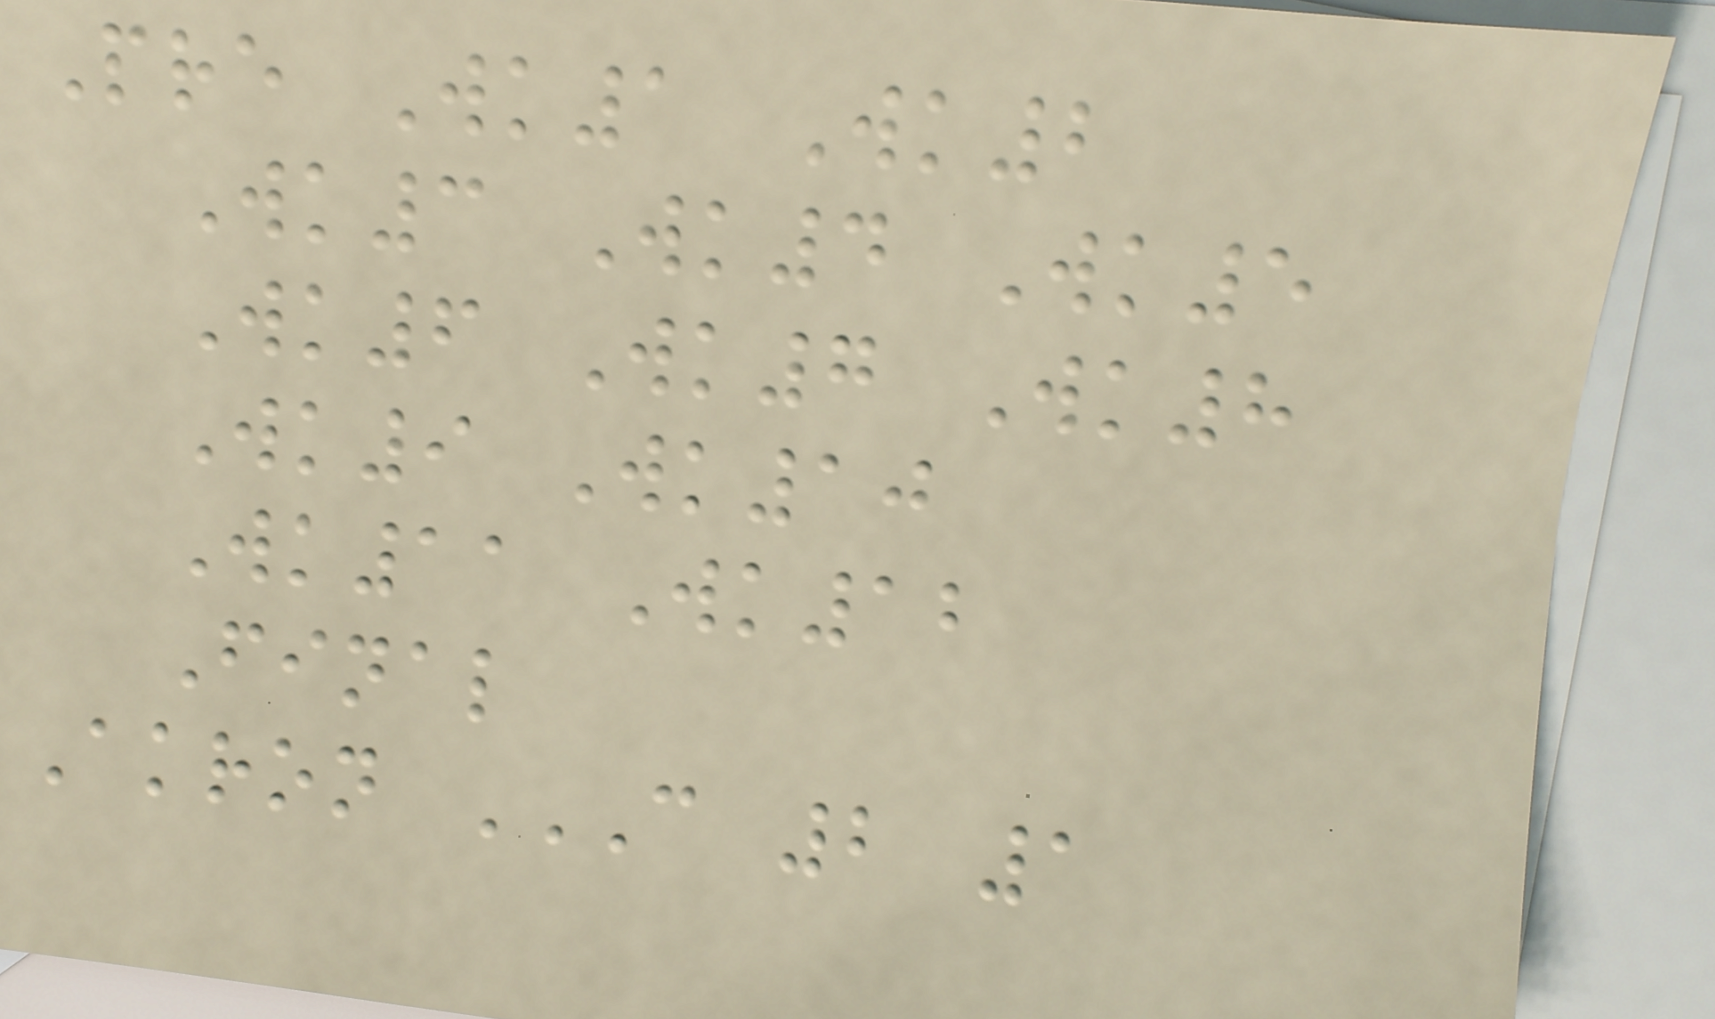Pre Wk1 Wk2
Wk3 Wk4 Wk5
Wk6 Wk7 Wk8
Wk9 Wk10
Wk11 Wk12
Final
Akron C 2 1
